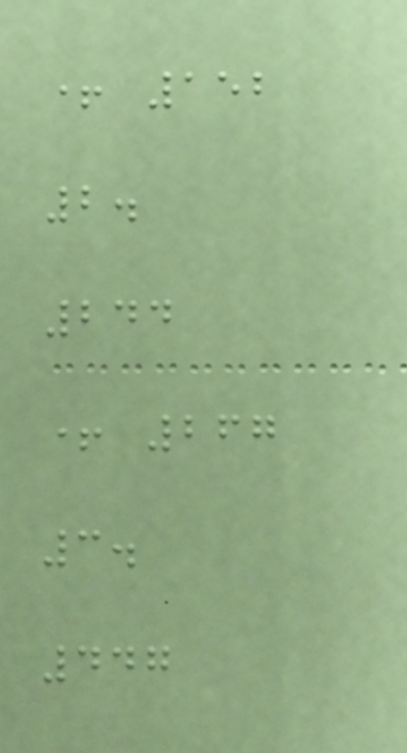+ 152
2.
244
+ 267
3.
447
